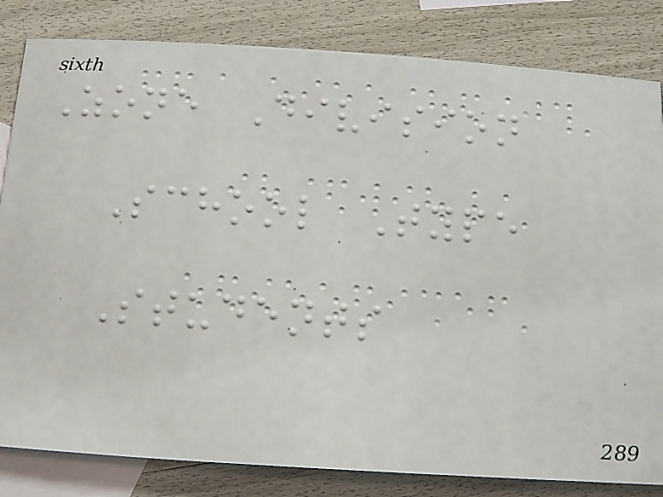Zone Division
School Type
Students
